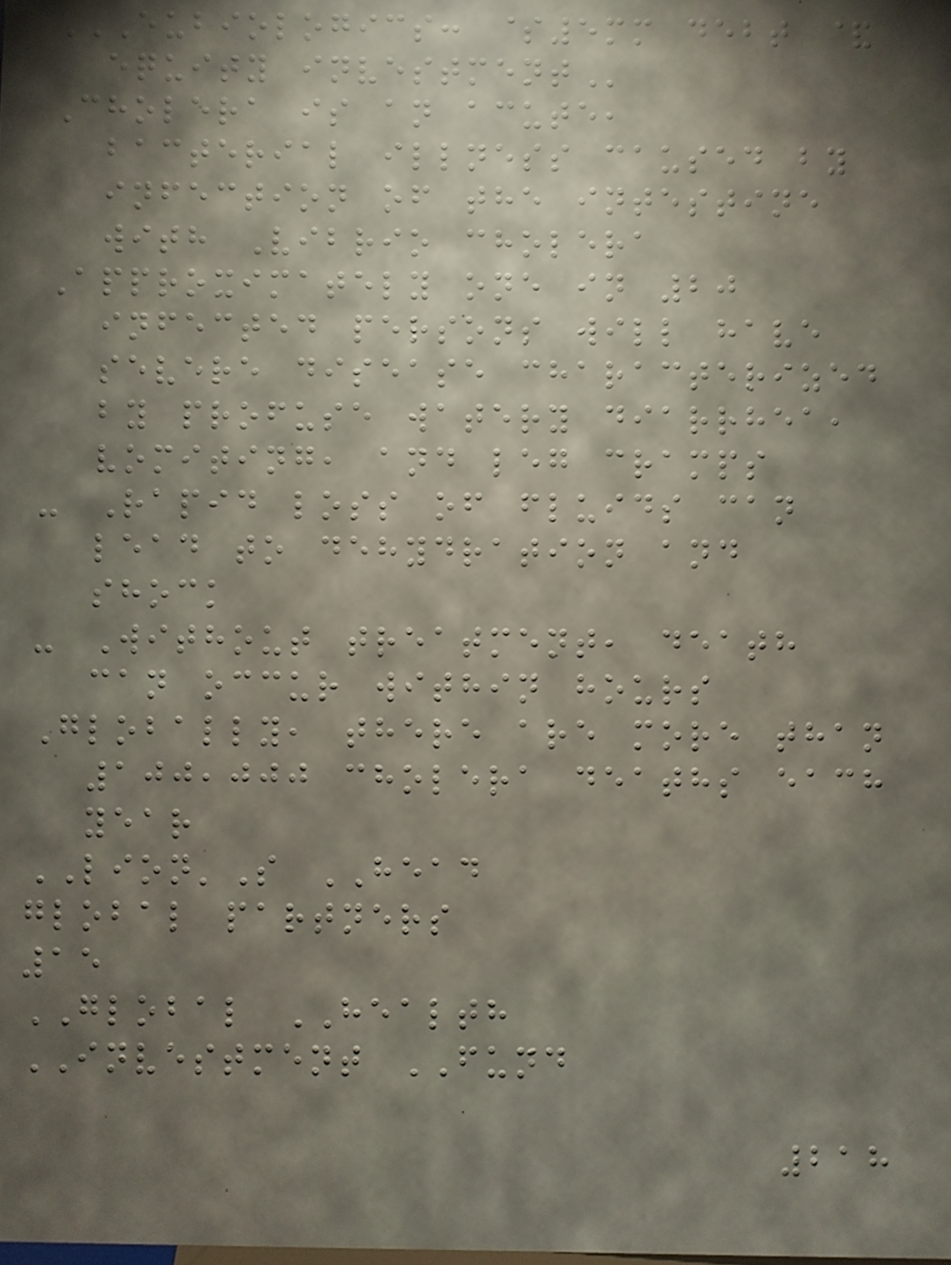EUBIOLOGICS: $5MM DEBT &
EQUITY INVESTMENT
Cholera is an acute,
bacterial illness caused by
infection of the intestine
with Vibrio cholera
Approximately one in 20
infected persons will have
severe disease characterized
by profuse watery diarrhea,
vomiting, and leg cramps
- Rapid loss of fluids can
lead to dehydration and
shock
- Without treatment, death
can occur within hours
Globally, there are more than
100,000 cholera deaths each
year
LION'S HEAD
global partners
15
GLOBAL HEALTH
INVESTMENT FUND
218
